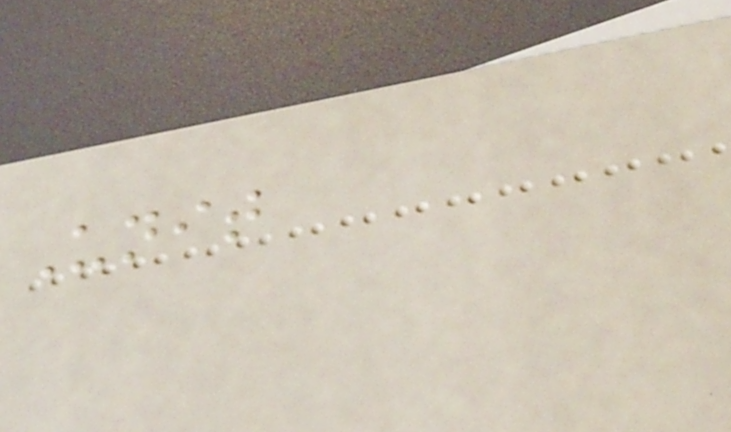Unit
